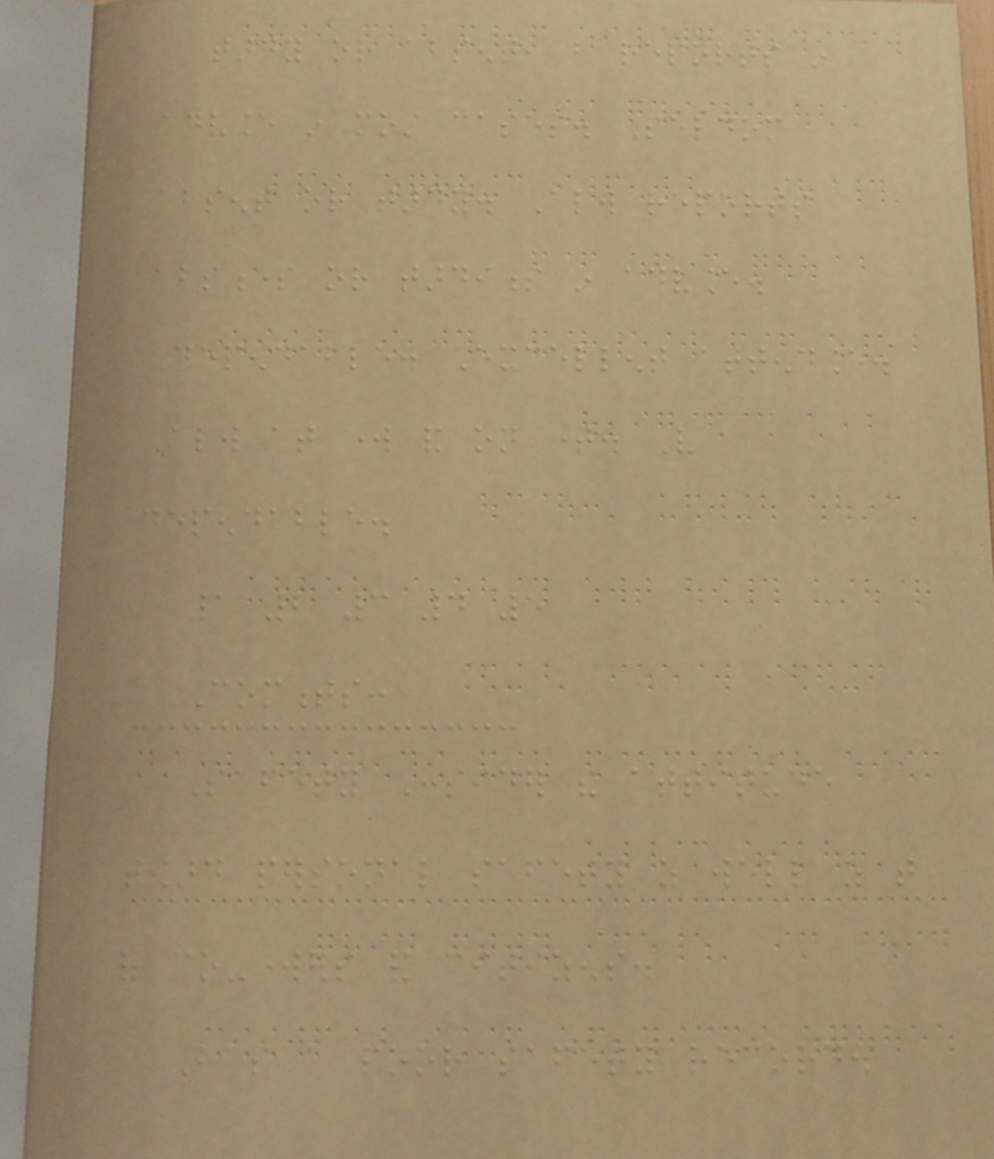tardy or absent, but reports in
advance in most cases. Seldom
absent or tardy. Always reports
absences or tardiness in advance.
Dependable. Excellent attendance.
Always at work and on time. Very
dependable.
1 2 3 4 5
Comments:
Safety Consider the attitude
toward personal safety as well as that
of co-workers and citizens.
Has a poor safety record.
